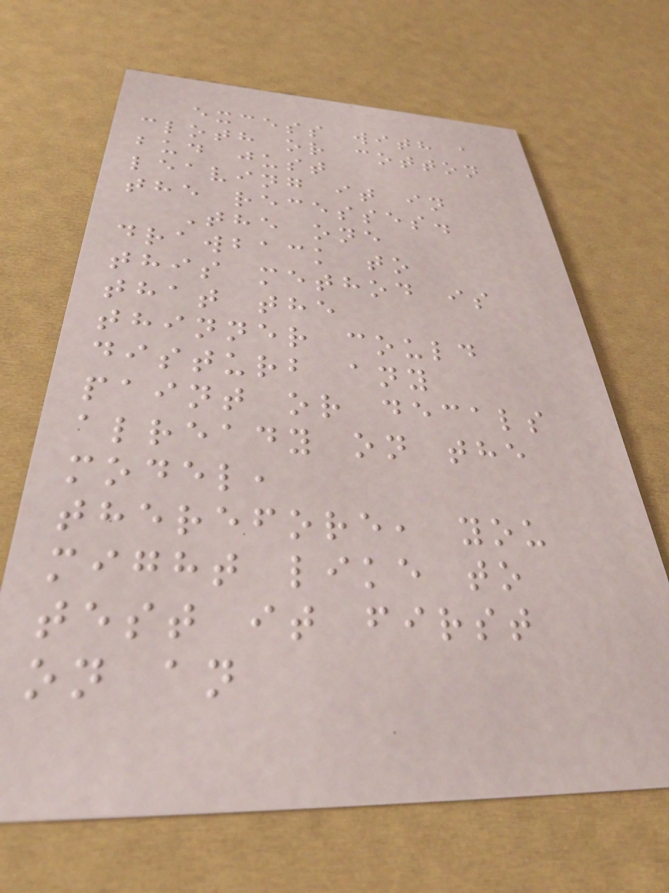excess with a
cloth or cotton
bud just
leaving it in
the recesses.
The one
drawback to
this method is
that the
thinner could
disturb any
paint or decals
already on the
model,
therefore, you
might like to
test it first
on an
